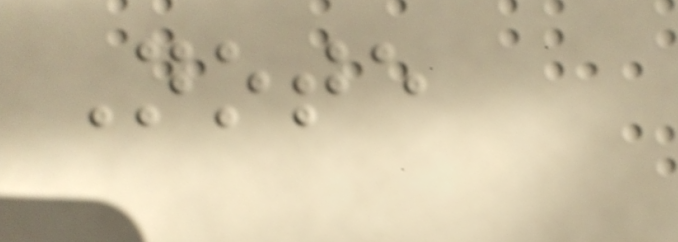Note
